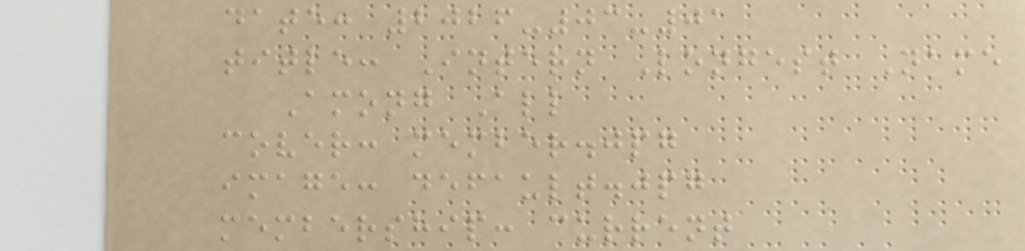date: 2026-03-01
title: Intern Longest Name
Among All
cover: member.jpg
image: default.jpg
membership: current
